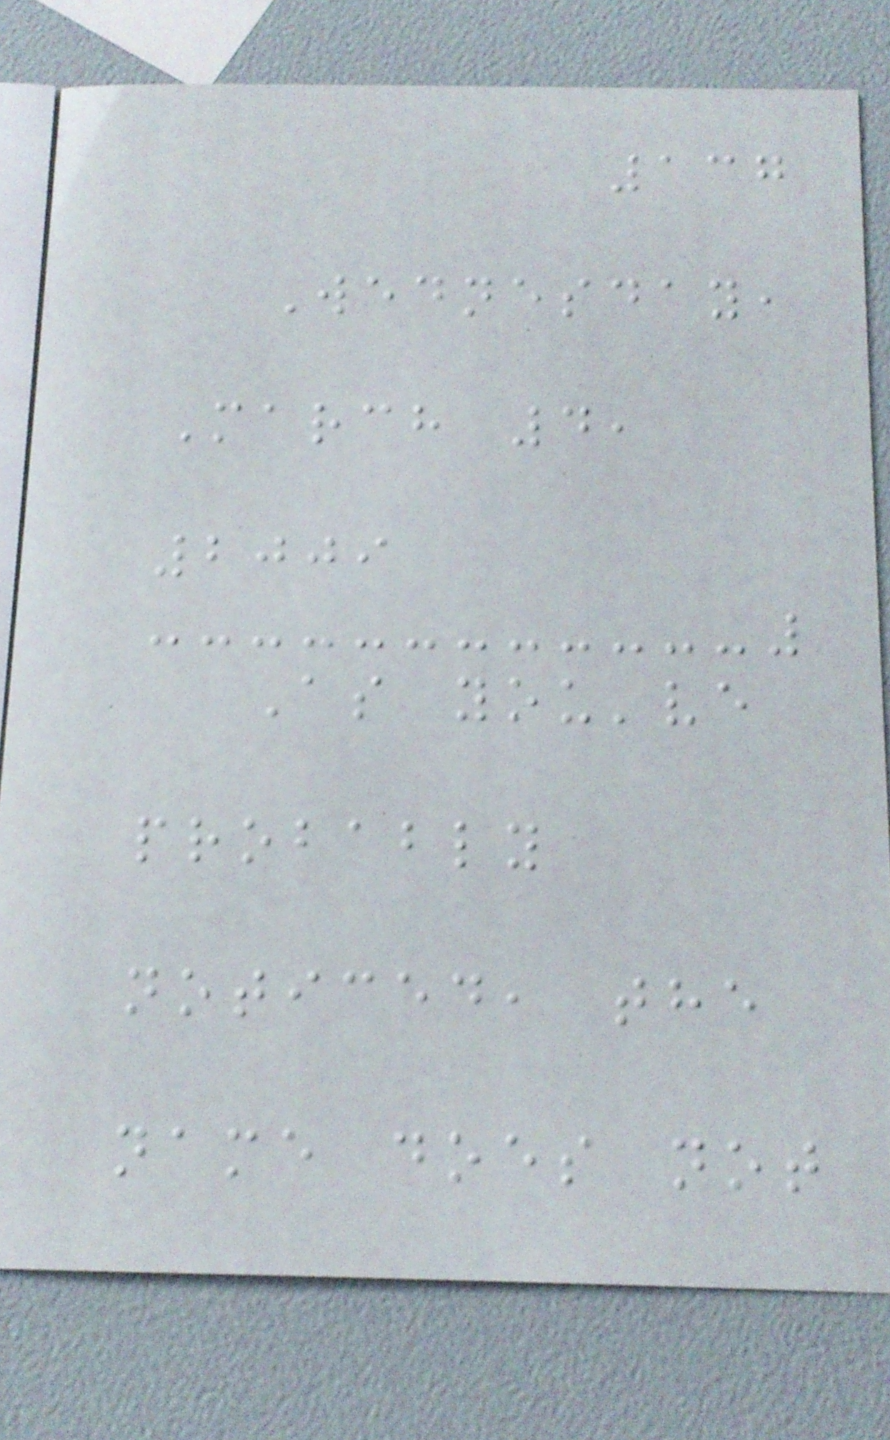137
Wednesday,
March 4,
2009
As you've
probably
noticed, the
name does not
